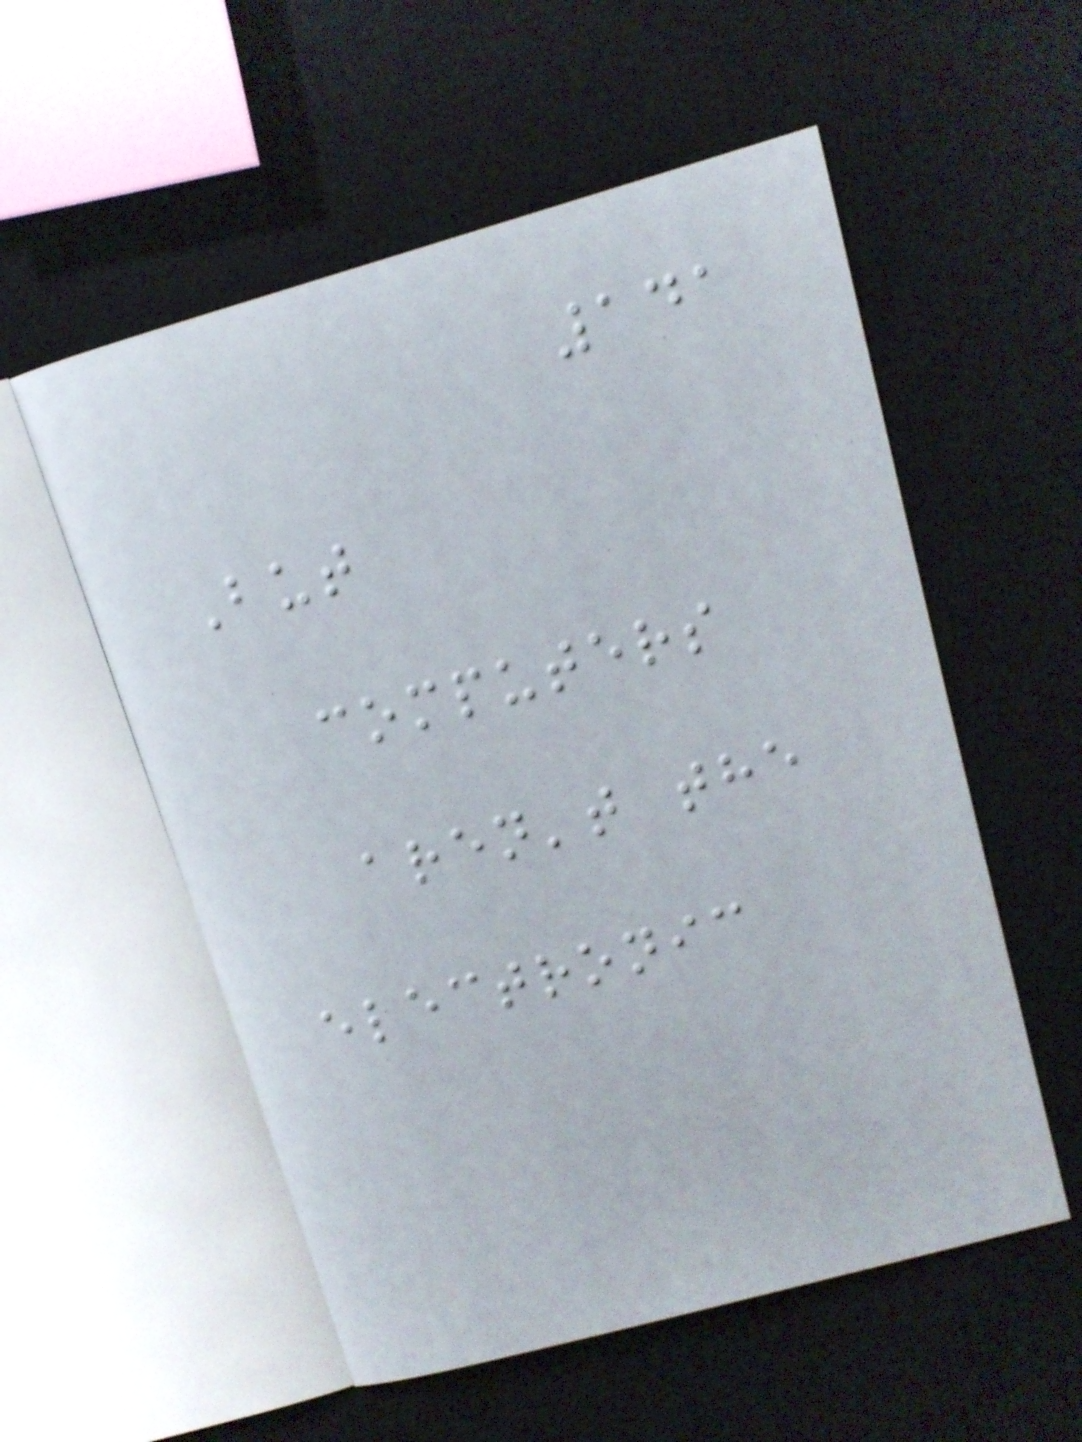141
But
computers
aren't the
electronic
